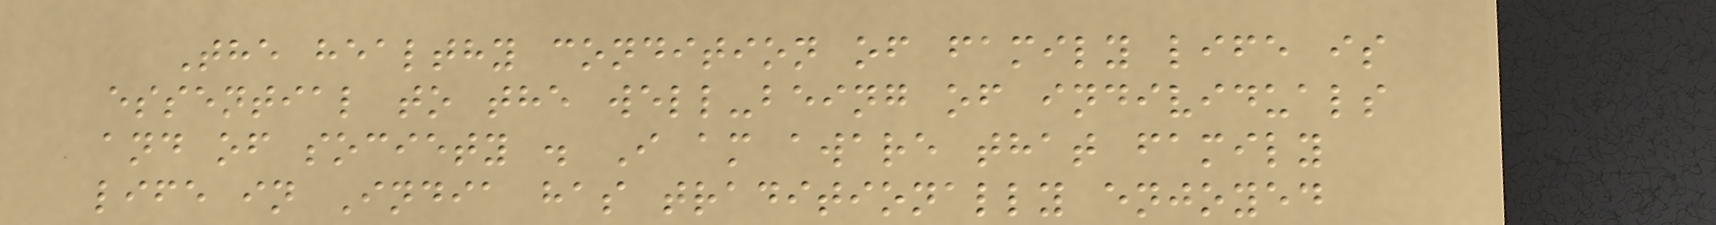The healthy condition of family life is
essential to the well-being of individuals
and of society . I am aware that family
life in India has traditionally enjoyed
